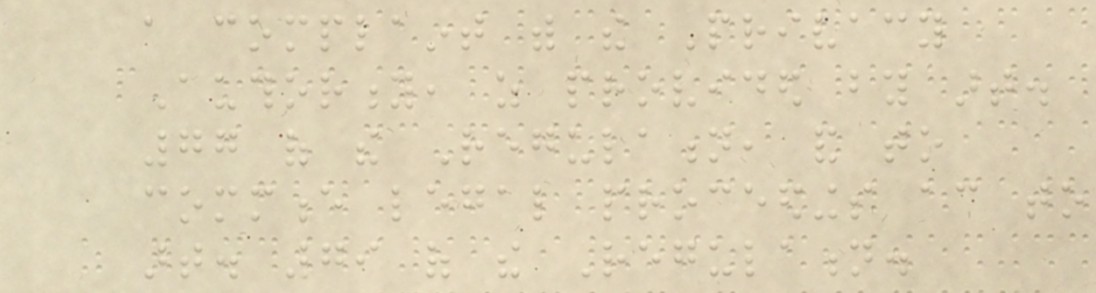a complaint with the Privacy
Authority, as provided by art.
77 of the Regulation, and to
commence legal proceedings according to
art. 79 of the Regulation.
